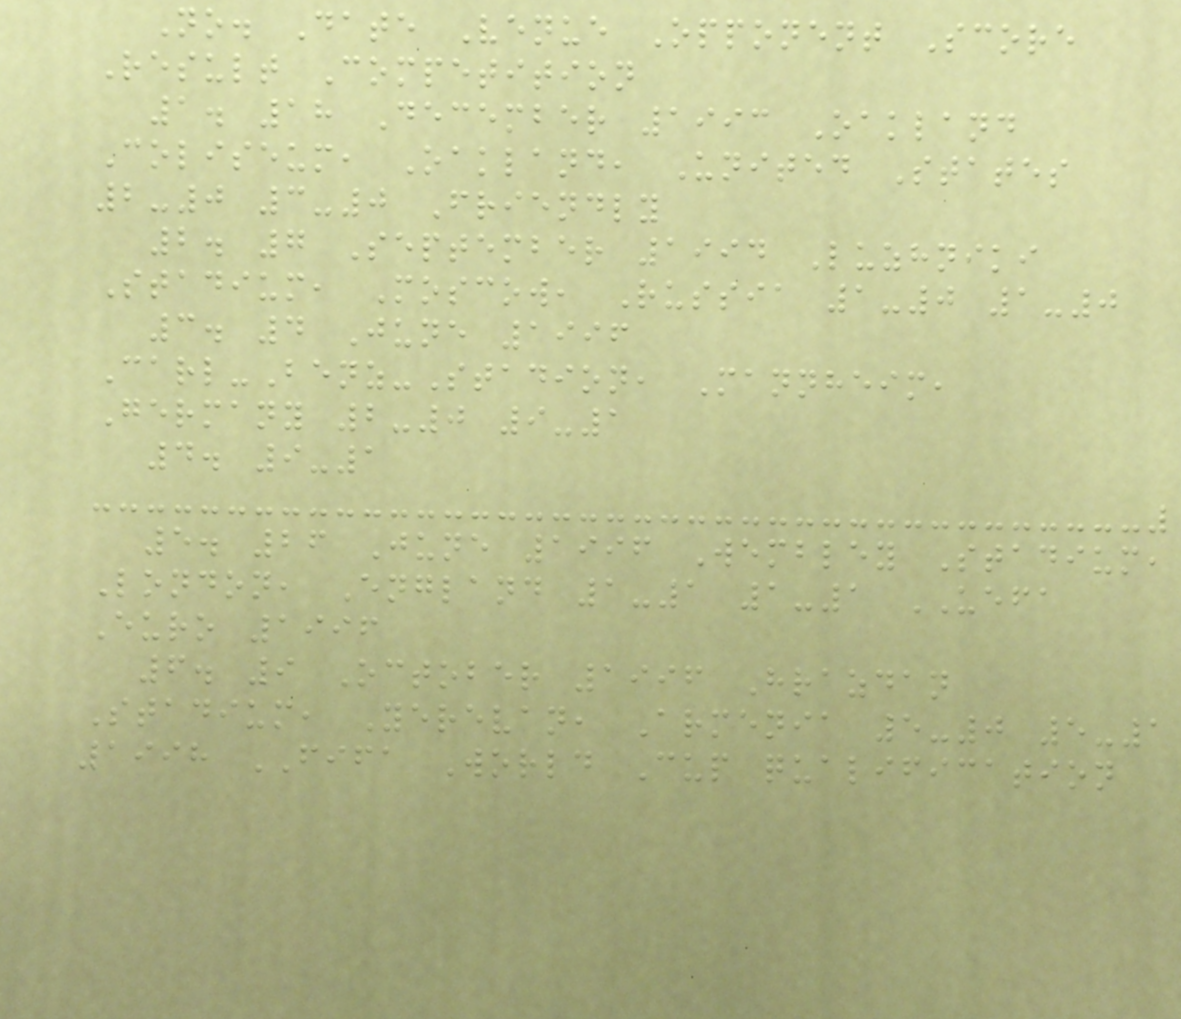No. Date Venue Opponent Score
Result Competition
1. 18 December 1993 Oakland
Coliseum, Oakland, United States
2-0 3-0 Friendly
2. 7 September 1994 Luzhniki
Stadium, Moscow, Russia 1-0 1-0
3. 4 June 1996
Carl-Benz-Stadion, Mannheim,
Germany 2-0 9-1
4. 9-1
5. 26 June 1996 Wembley Stadium,
London, England 1-1 1-1 UEFA
Euro 1996
6. 9 October 1996 Hrazdan
Stadium, Yerevan, Armenia 5-0 5-1
1998 FIFA World Cup qualification
